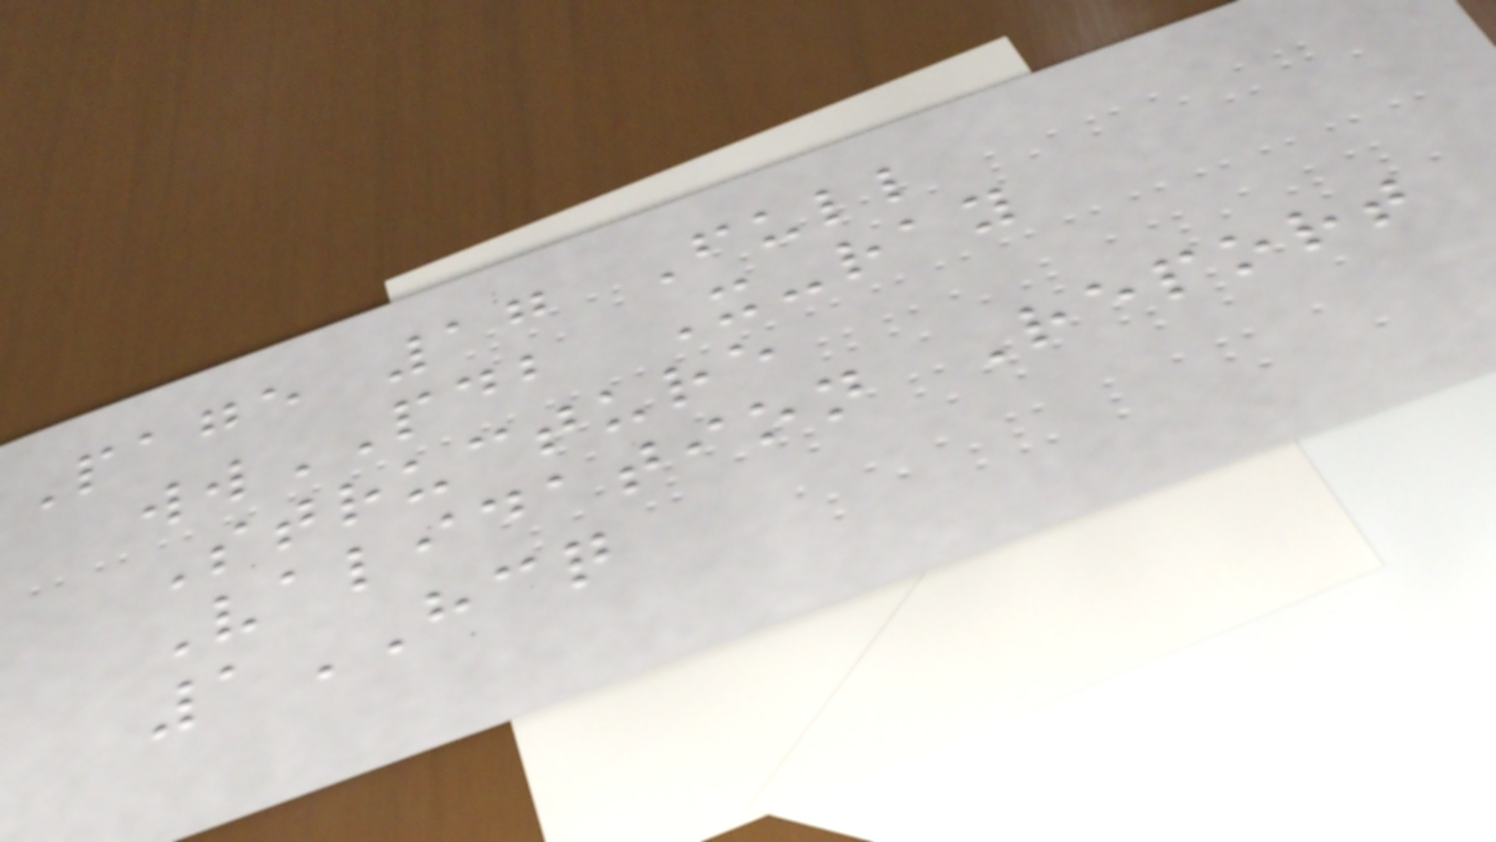Page 17 Full
wwPDB X-ray
Structure
Validation Report
1HCQ
